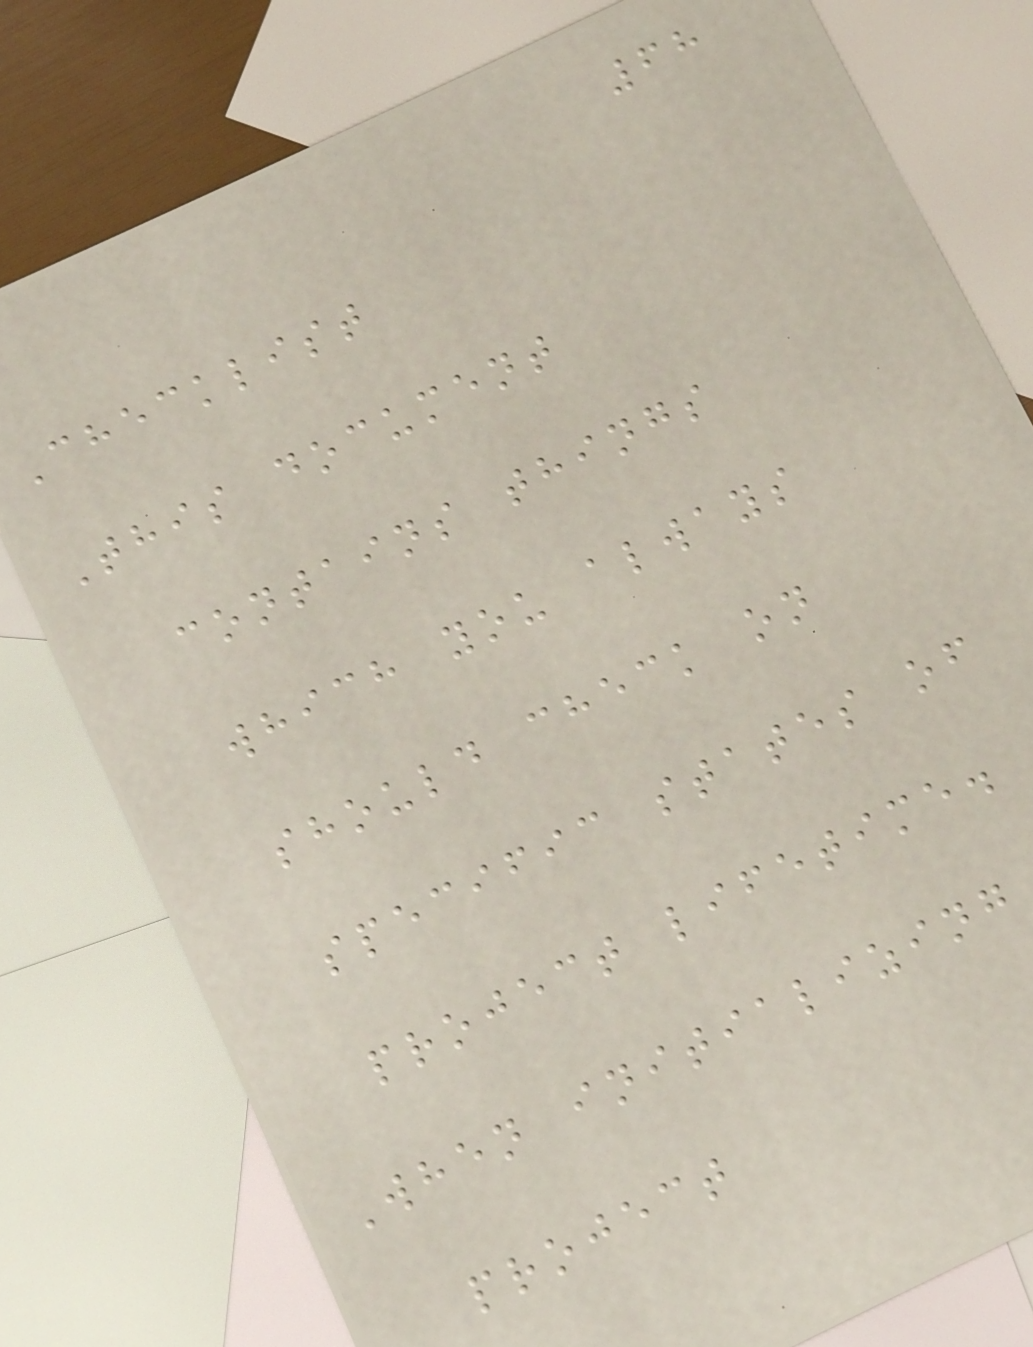68
Checklist
This document
contains things
which you always
should check on
specific states of
project lifetime.
When initializing
project
